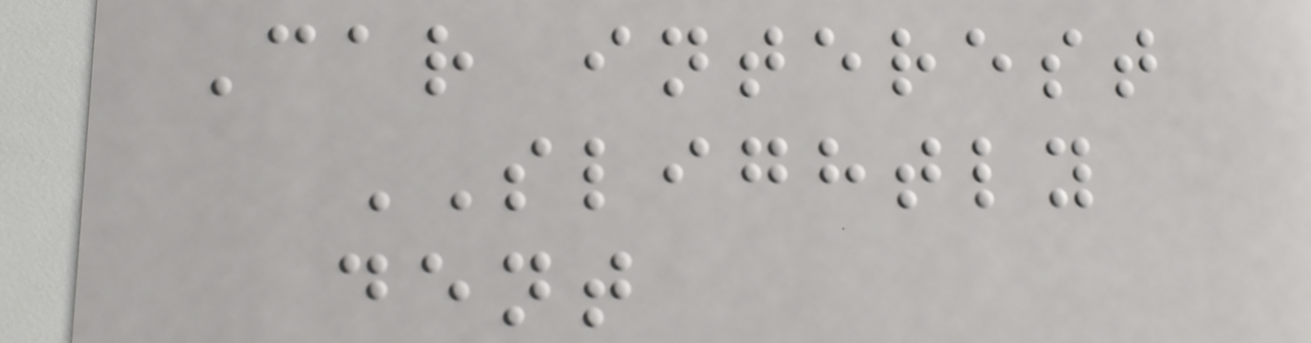Car interest
SLIGHTLY
dent
